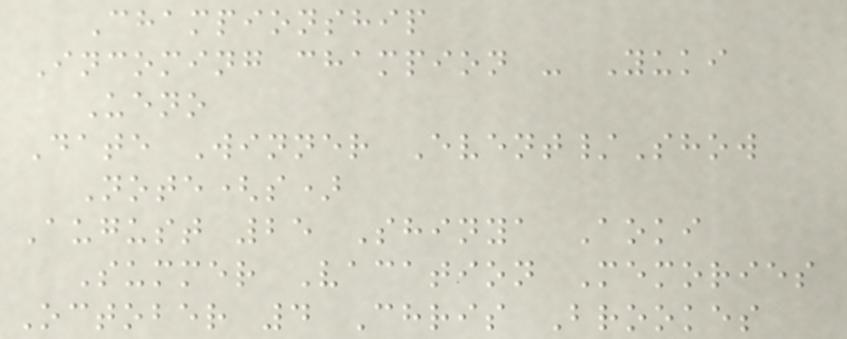Championship
Incoming champion - Yuki
Ueno
Date Winner Event/Show
Note(s)
August 25 Shinya Aoki
Summer Vacation Memories
October 4 Chris Brookes
